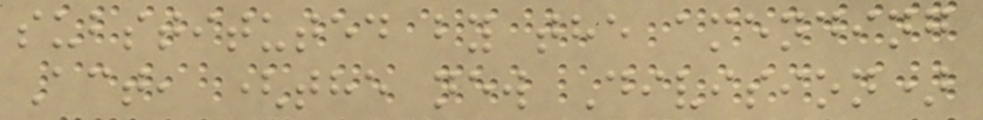substituted by the amending
Act, (the new Division)
